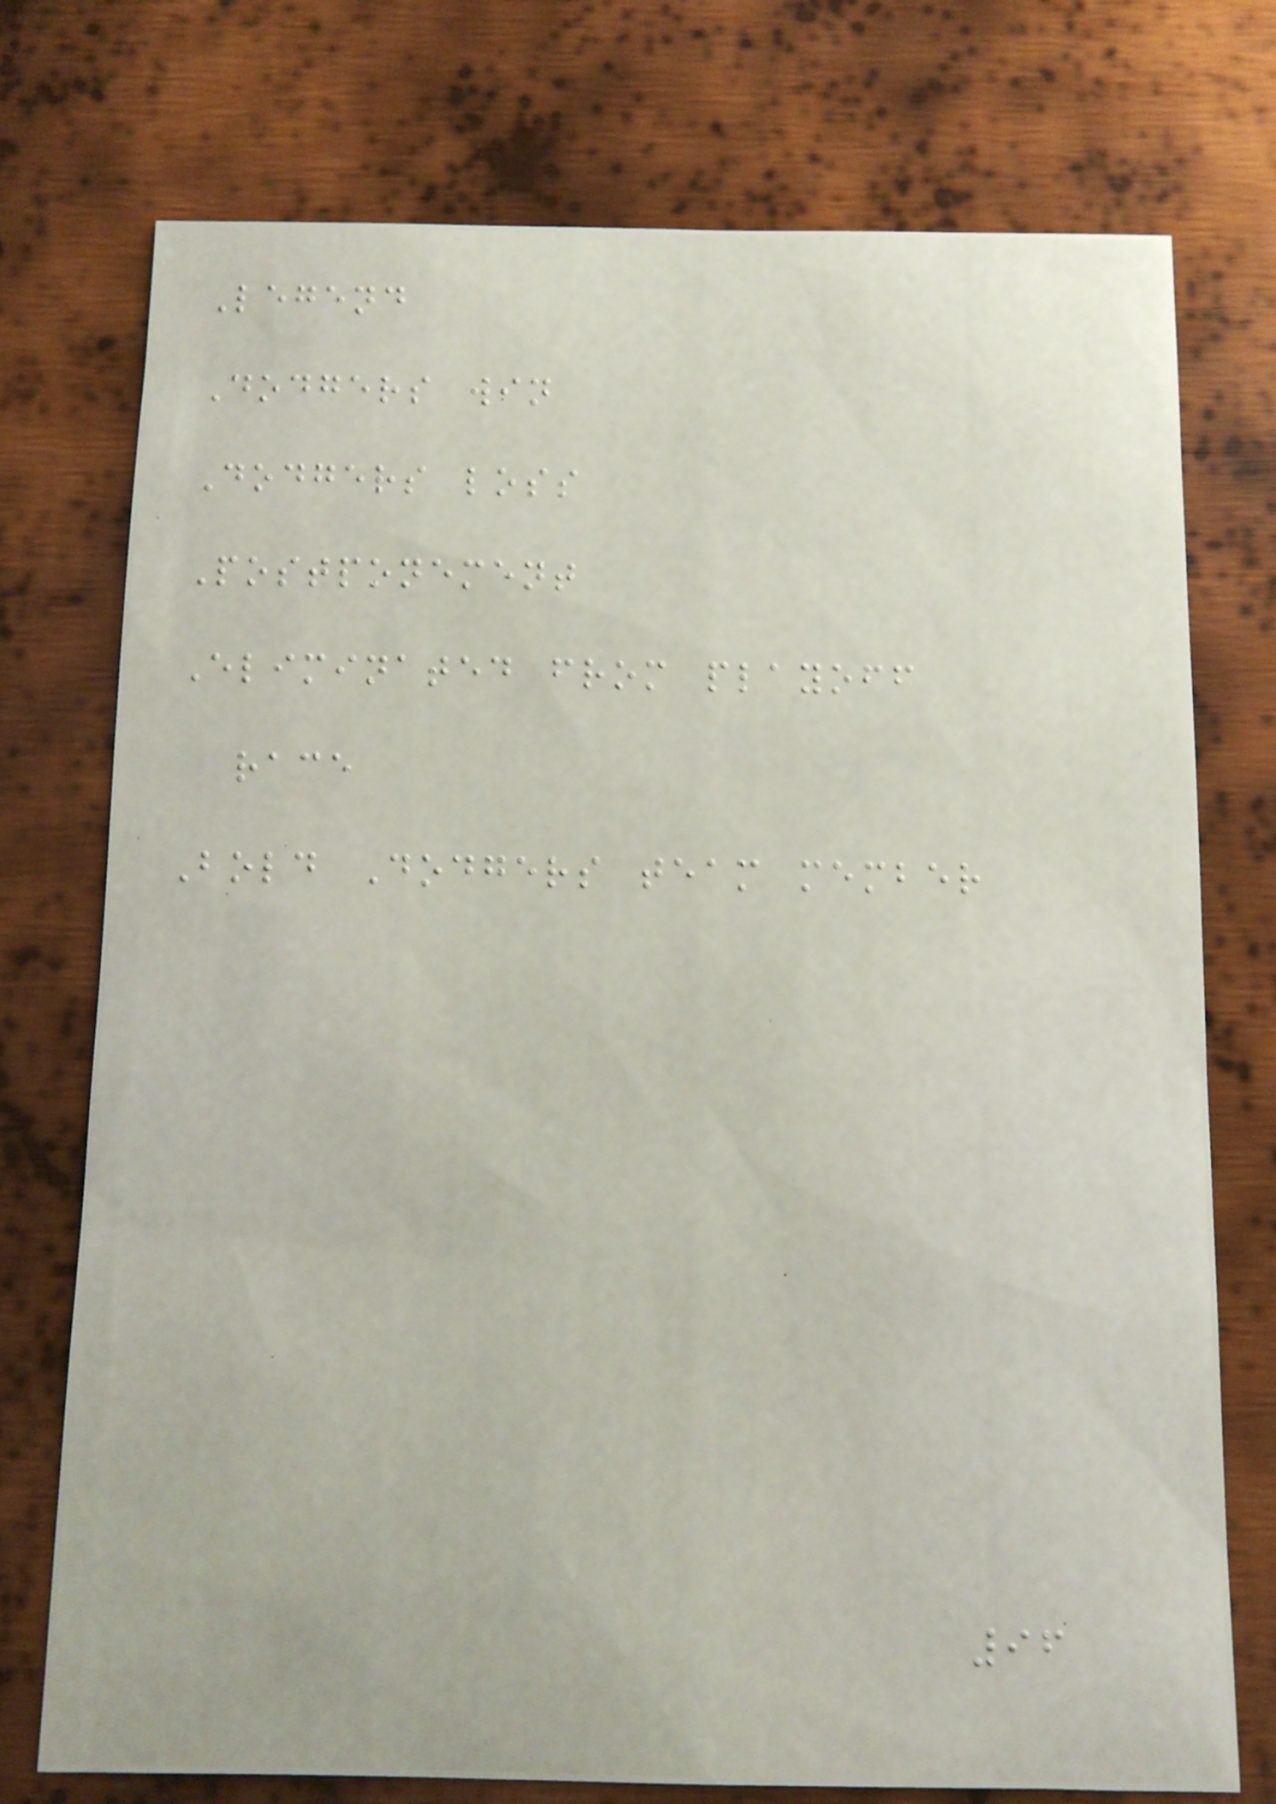Legend
Dodgers win
Dodgers loss
Postponement
Eliminated from playoff
race
Bold Dodgers team member
96
